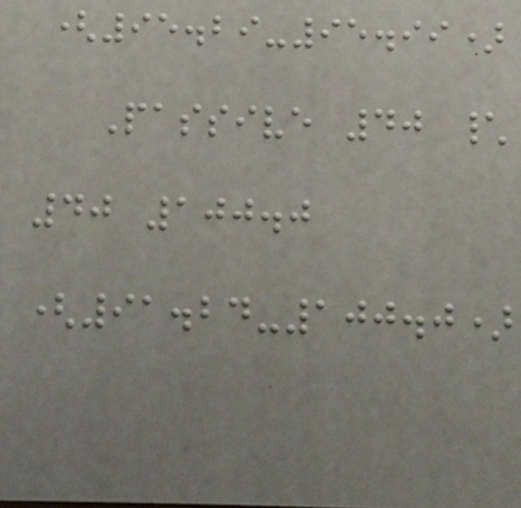(95.29-95.99)
Passive 40 \
40 100.0
(91.24-100.0)
